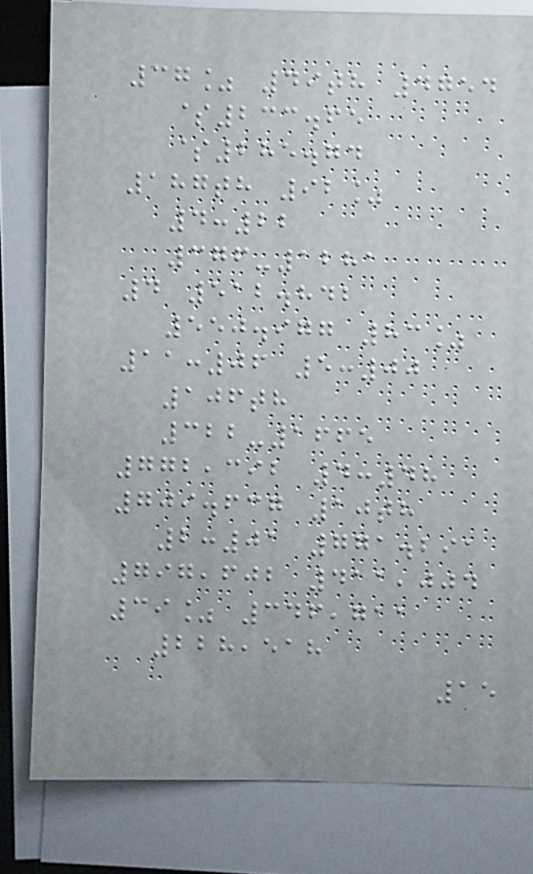37% 49th 4754
$233.65
$285.74
187th 92%
4:22
376-1281
4 512.842
550.977 83%
11:06 5:00
106th
322-1665
772,392 4:48
709.637 10th
2:01 771.291
797,602 411,004
39% 346,711
228,518
15
